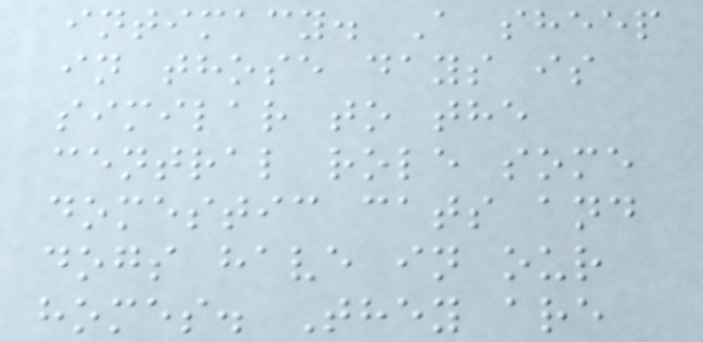intimacy. A sheep
in those days is
similar to the
central role some
domestic cats and
dogs have in our
homes. They are
